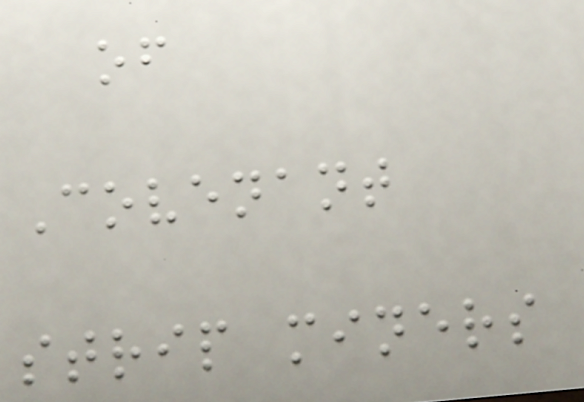of
Covenant
strip miners
